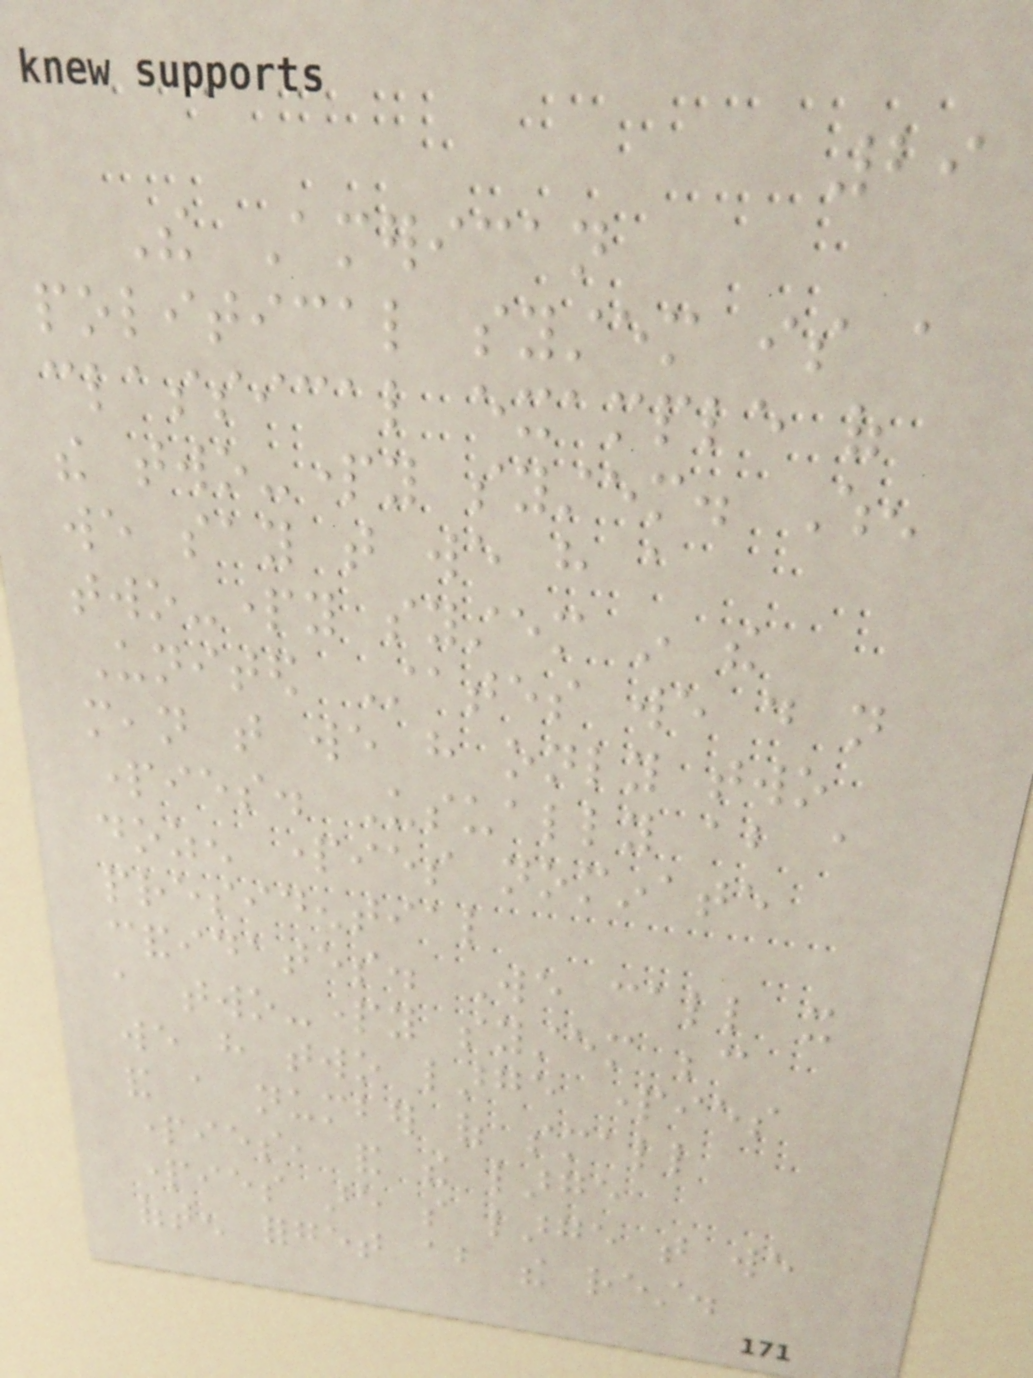29
The American
political system is a
classical example of
the two-party system. When
we say that we have a
two-party system in the
United States we do not
mean that we have only two
parties. Usually about a
dozen parties nominate
presidential
candidates. We call it
a two-party system because
we have two large parties
and a number of small
parties, and the large
parties are so large that we
often forget about the rest.
